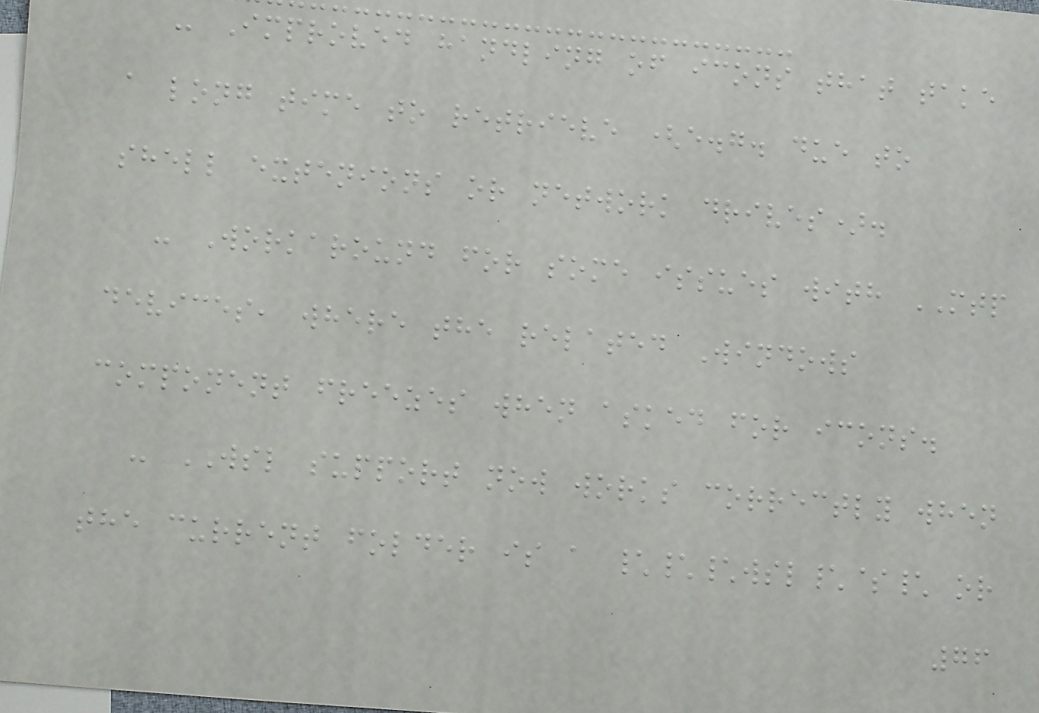- Improved handling of icons that take
a long time to retrieve (e.g. due to
shell extenions or network drives).
- Workaround for some issues with MTP
devices, where the related Windows
component freezes when asked for icons.
- WSL support now works correctly when
the current folder is a \\\wsl\$\ or
76
